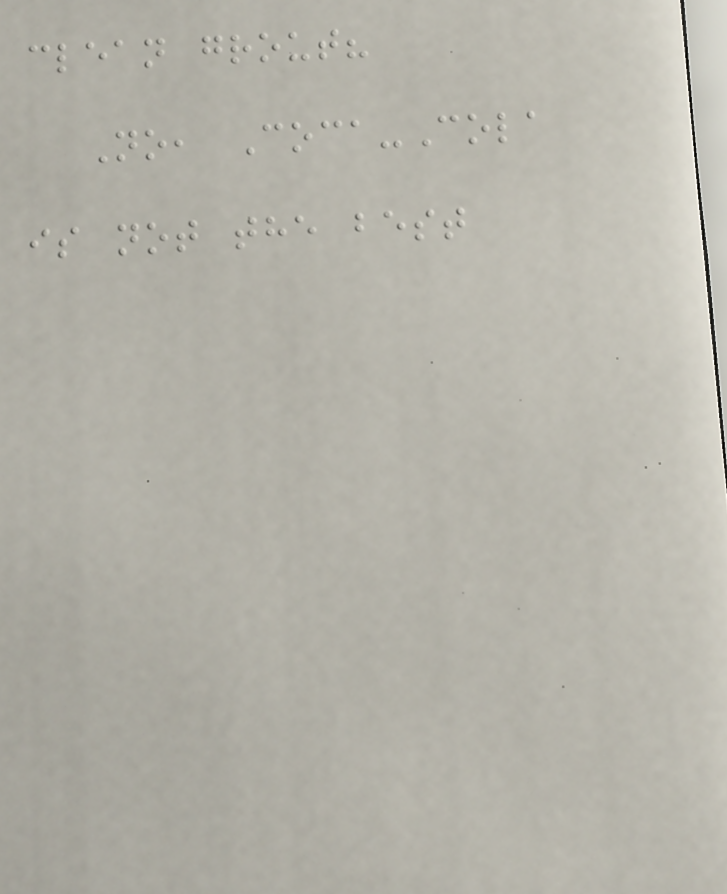clean grout?
No, Coca-Cola
is not the best
